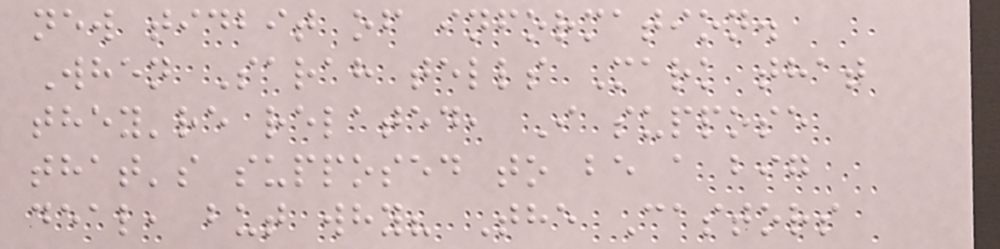new tidbit of information.
When Sarah tells Mark that
they're related, I suppose
that's supposed to be a big
deal, but why? The Castors
